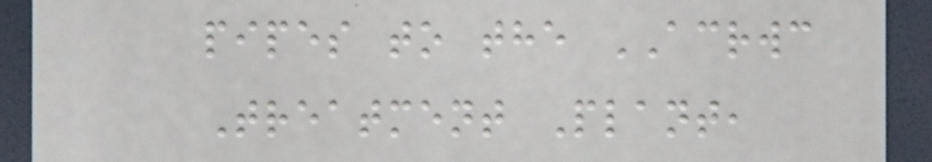pipes to the ACRWC
Treatment Plant,
